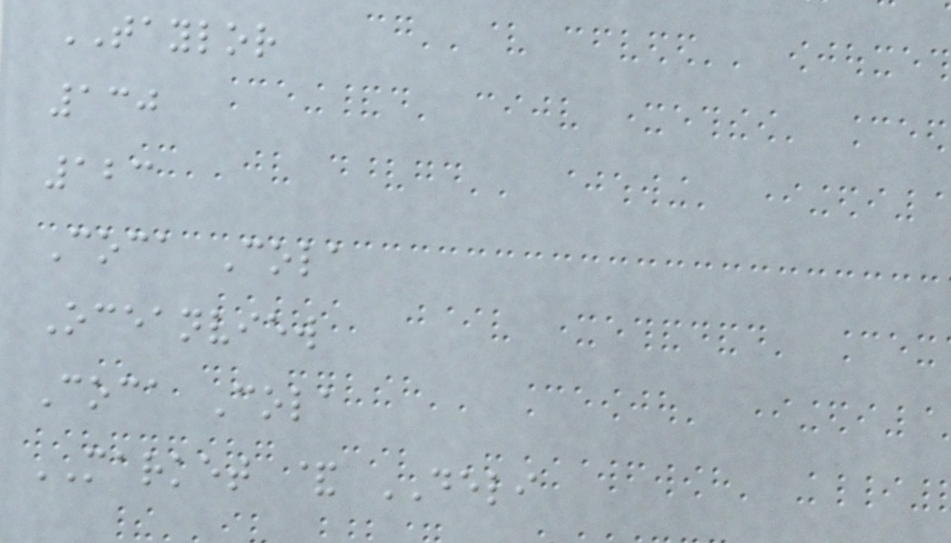TAYLOR
130
123
Coca Cola
Oceanview
Coca Cola
MARKET & DELI
